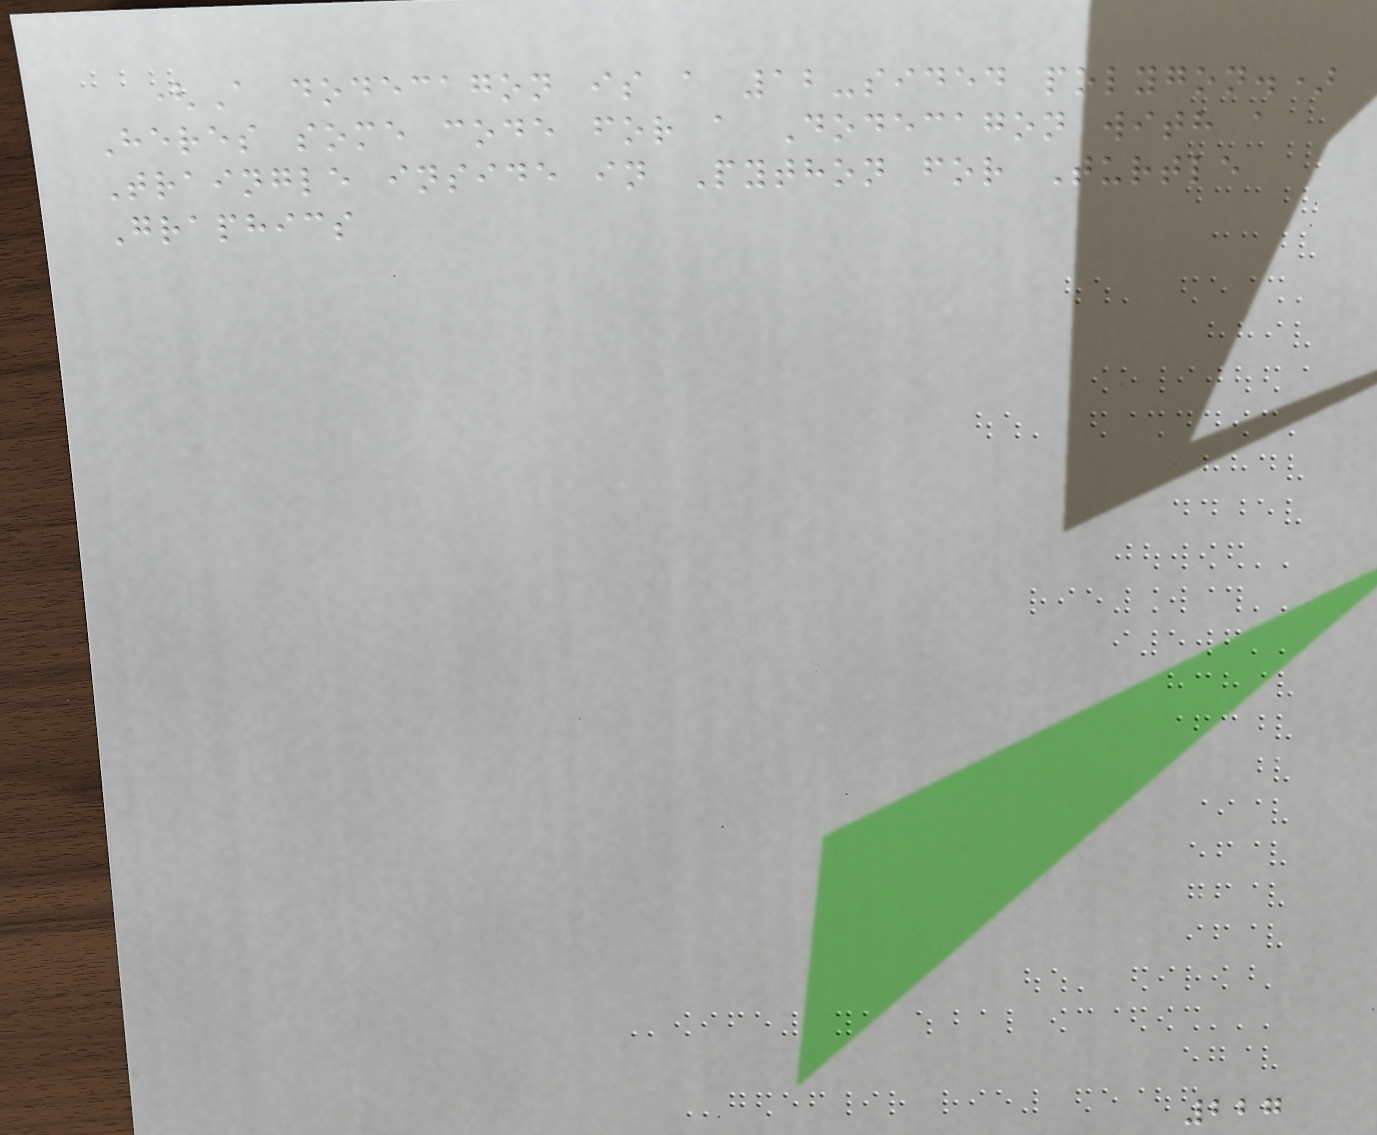(A dodecagon is a 12-sided polygon.)
Heres some code for a Dodecagon with a
Traingle inside in Python for Turtle
Graphics
227
